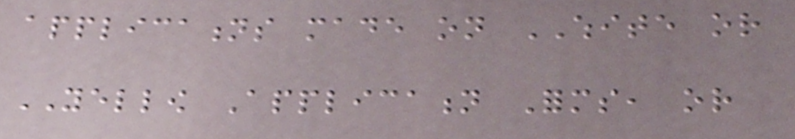applications made on WHITE or
YELLOW Application Forms, or
